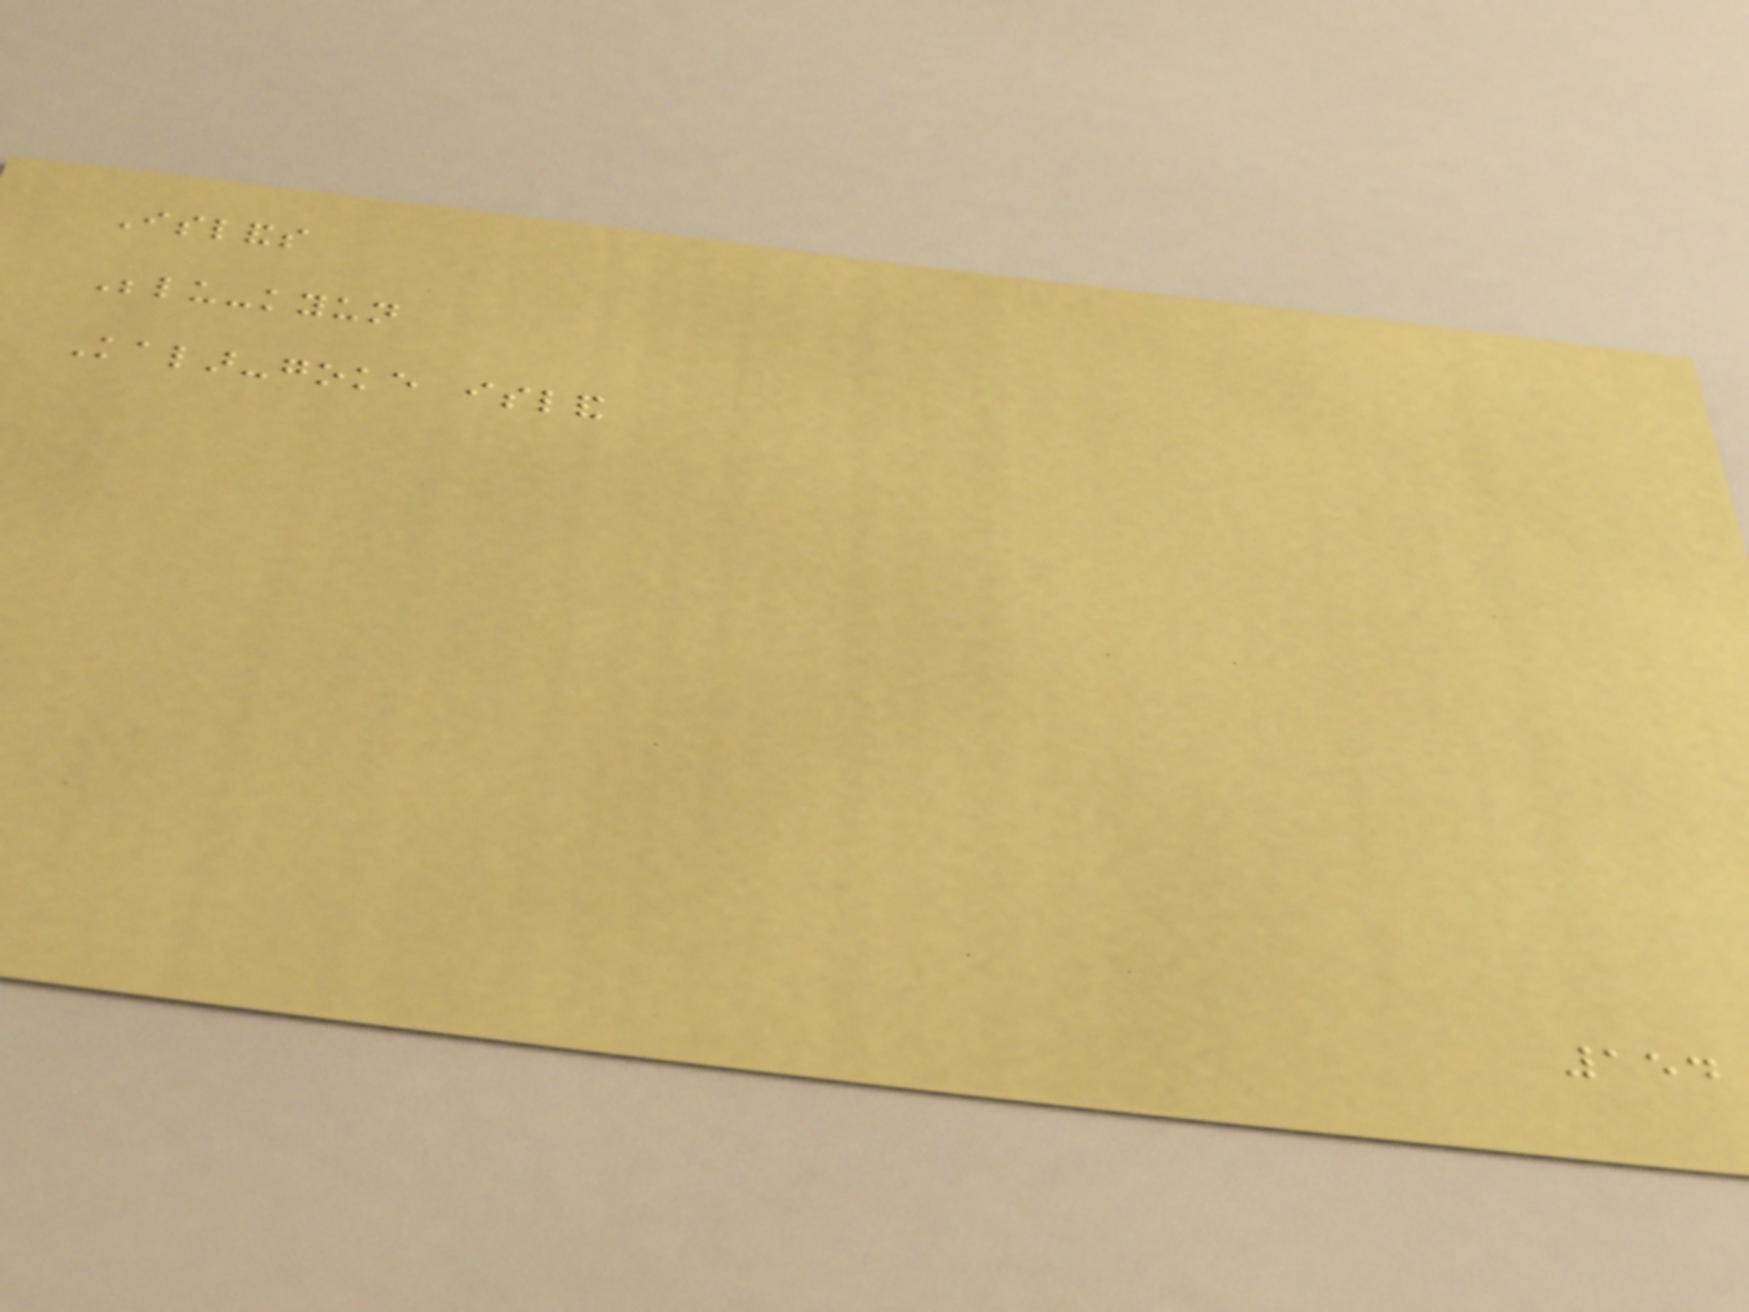Islands
Belu-kyun
Kalar-goke island
154
